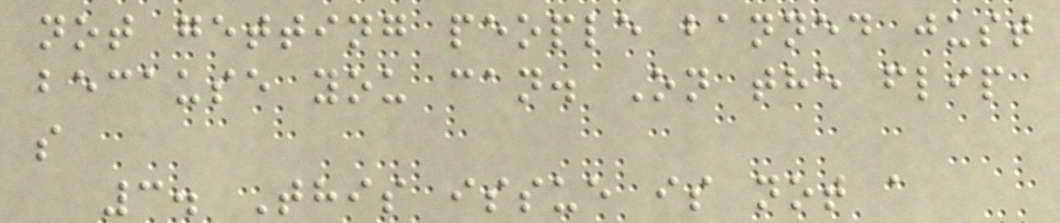not getting people banned just
because you can. On the flip
s
3. This issue is not a
